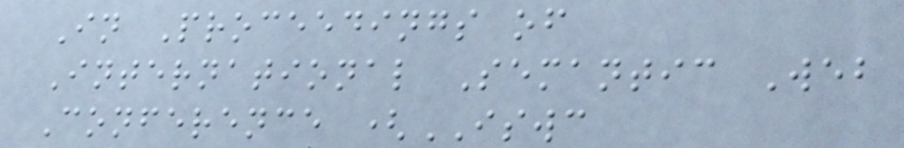In Proceedings of
International Semantic Web
Conference (ISWC
